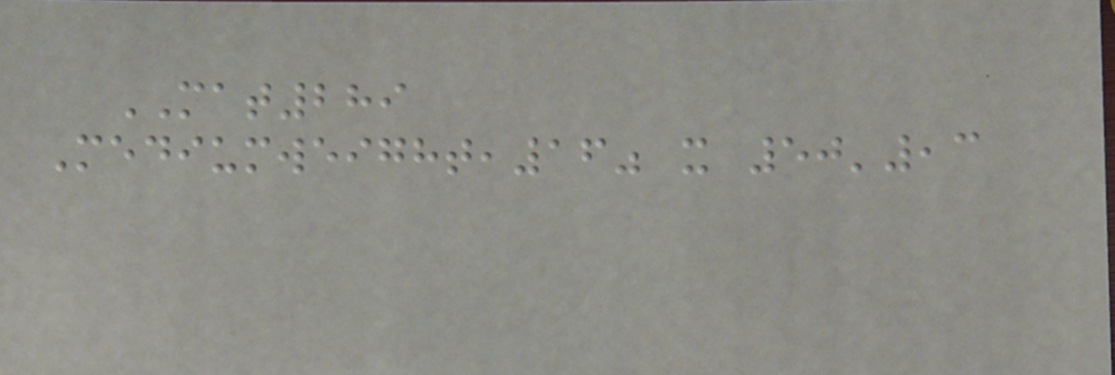MAT289
Mediumweight,16" x 50',3
